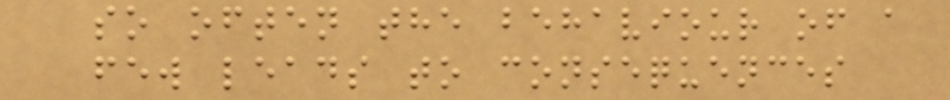so often the behaviour of a
few leads to consequences
